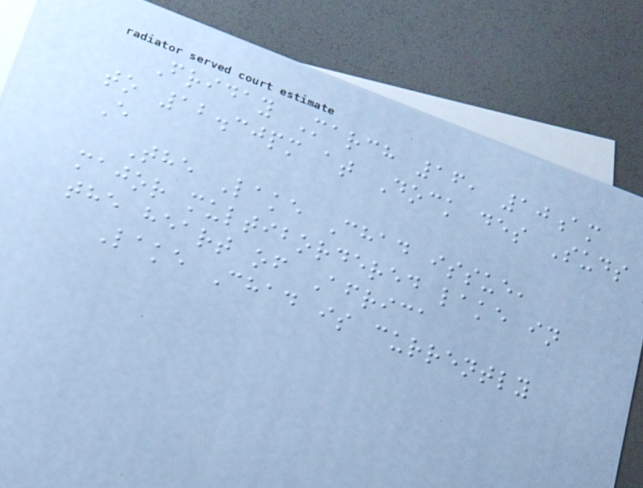Friday March 16, 10am
to 12.30pm at Dock des Suds
E
The Lake Chad issue,
major multibordered lake in
the heart of Africa
Lake Chad is currently
